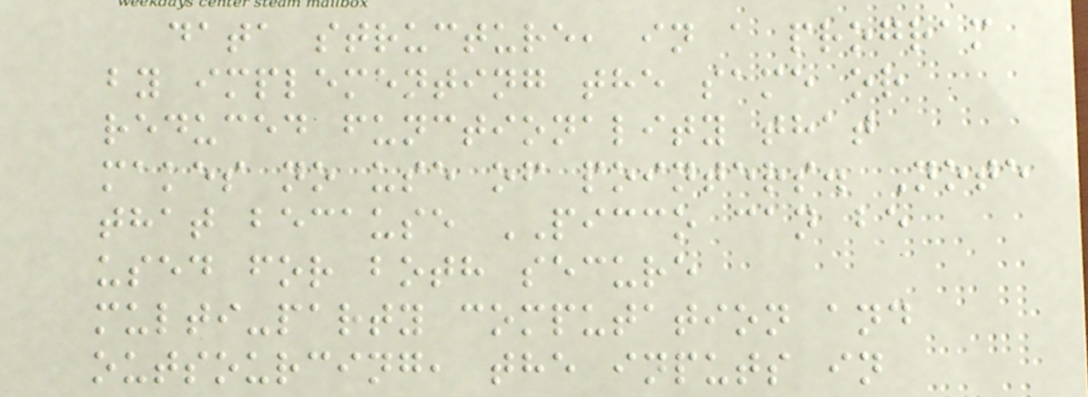data structure, in a program
by implementing the same or
reduced functionality that
makes no use of pointers. Note
that because PICCO can be
used for both secure
multi-party computation and
outsourcing, the inputs in
